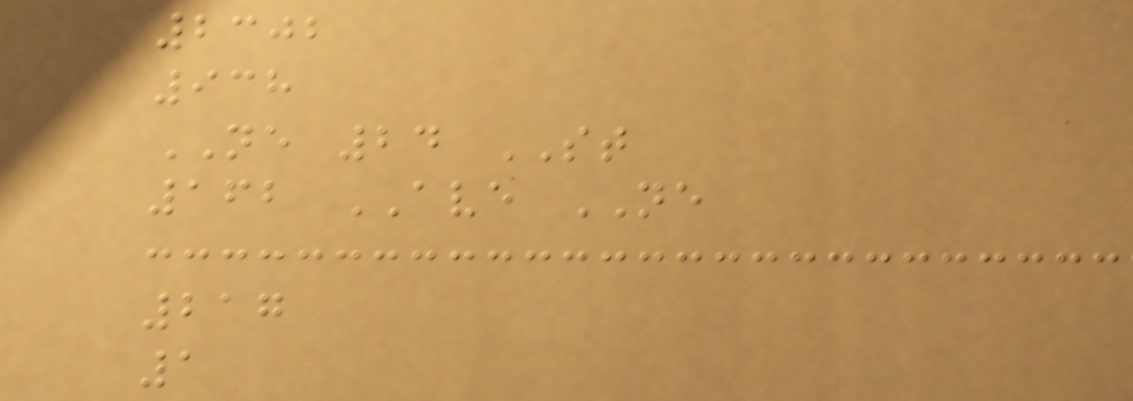2302
938
NE 24 ST
162 AVE NE
217
1
